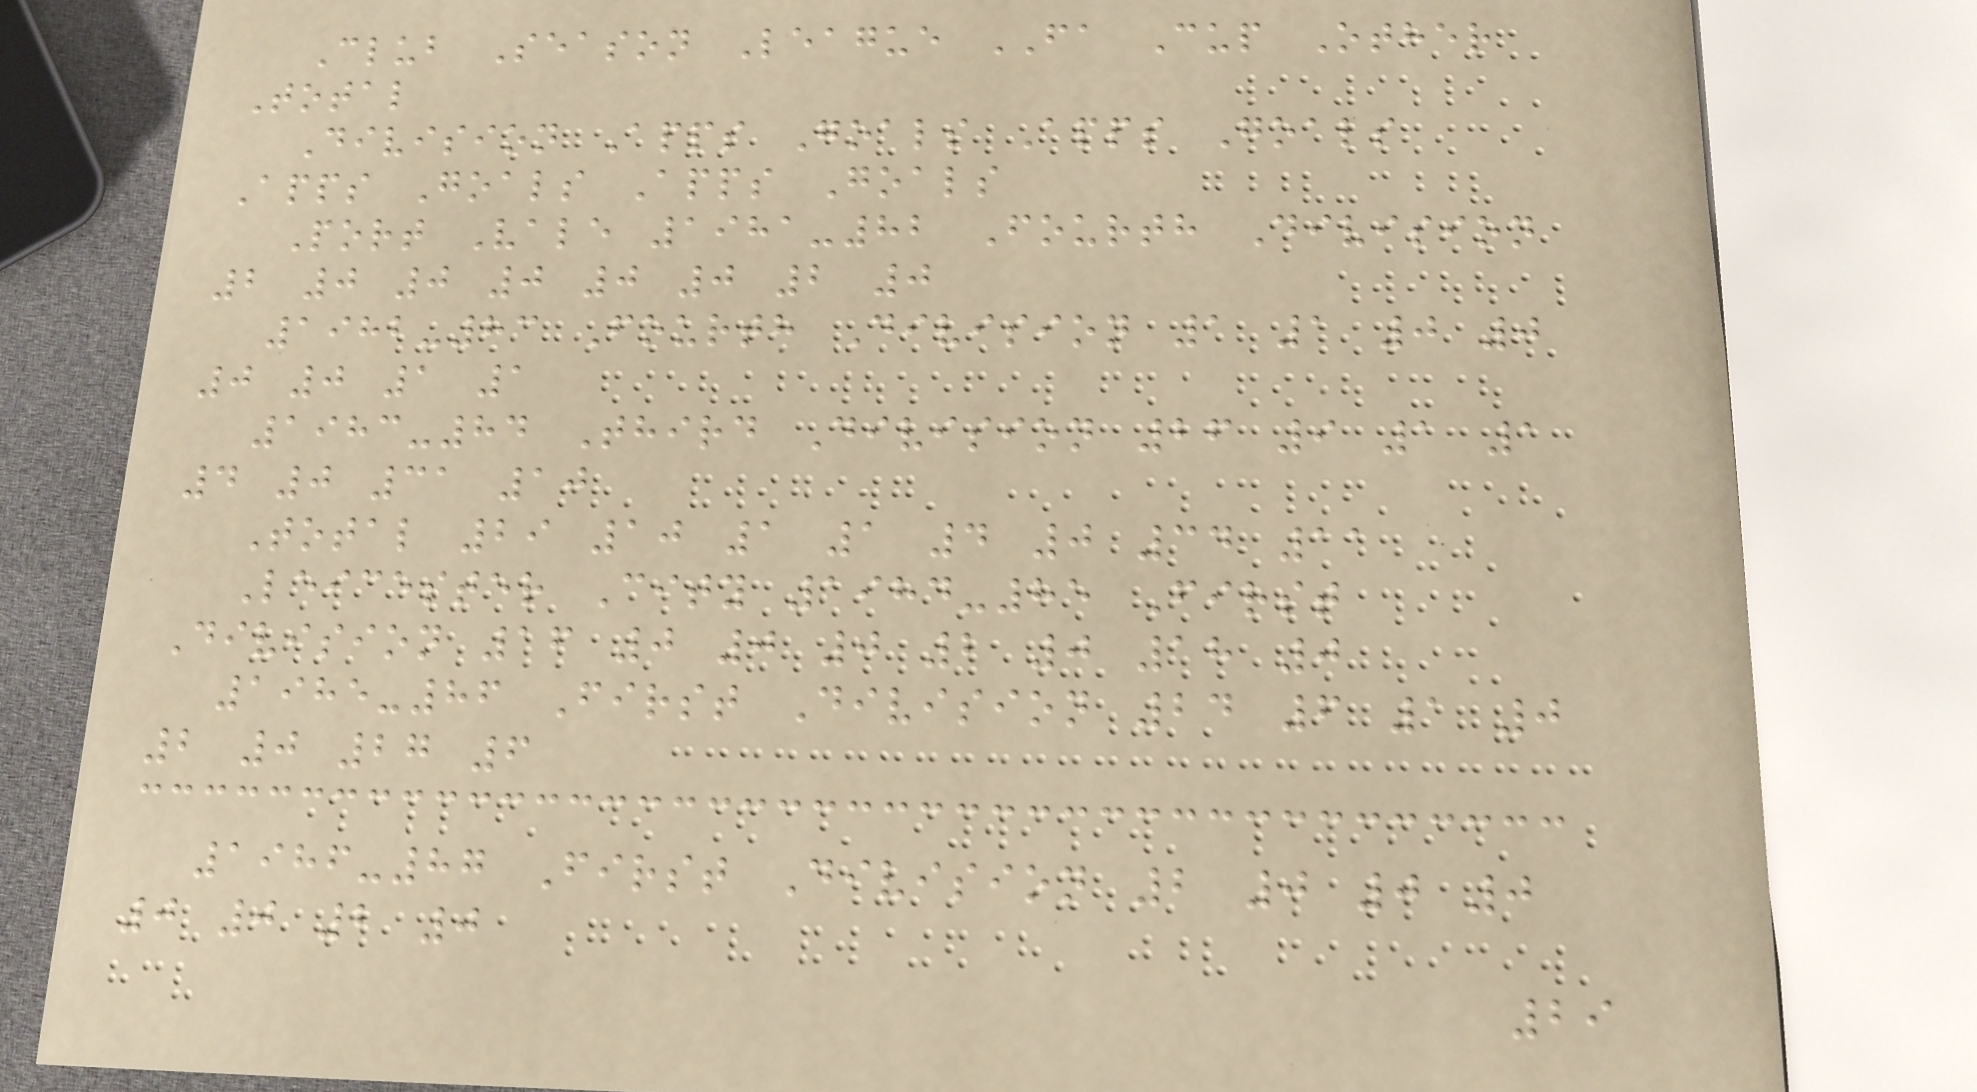Club Season League FA Cup Other
Total
Division Apps Goals Apps Goals
Apps Goals Apps Goals
Port Vale 1981-82 Fourth Division
2 0 0 0 0 0 2 0
1982-83 Fourth Division 1 1 0 0
0 0 1 1
1983-84 Third Division 26 9 1 1
4 0 31 10
Total 29 10 1 1 4 0 34 11
Leicester City 1984-85 First
Division 16 0 0 0 2 0 18 0
1985-86 First Division 24 6 1 0
2 0 27 6
1986-87 First Division 2 0 0 0
0 0 2 0
29
